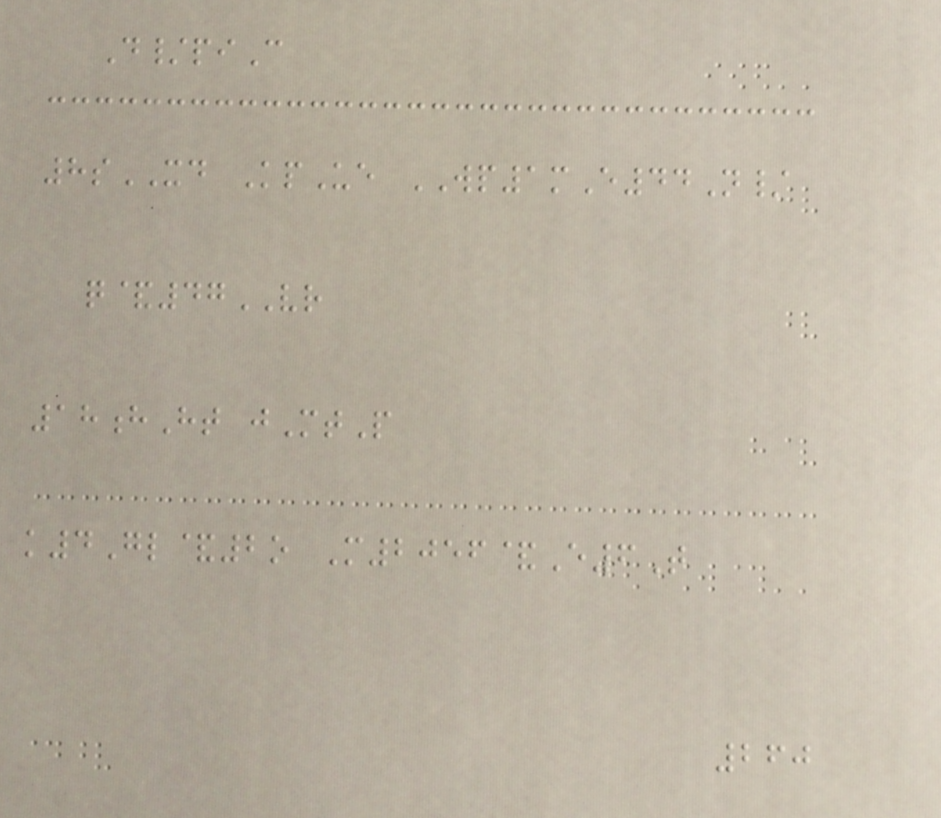D/piC
8sXD KpUe WP1mE44N/
q&47VR
18hHt jMtP
k4Gl&2o M2056&E6T
260
